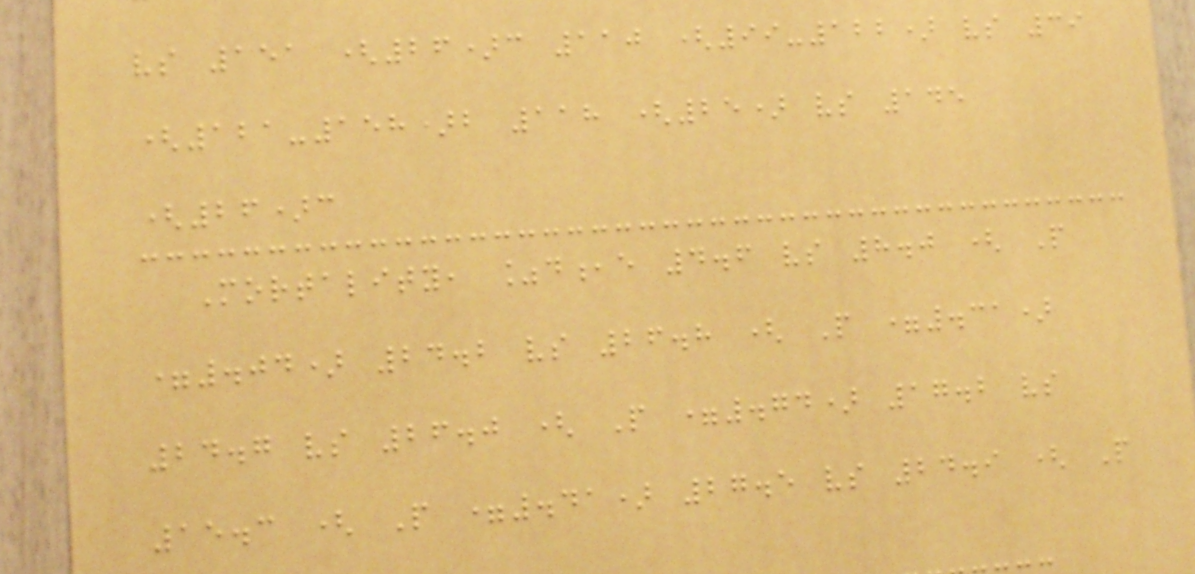vs 151 (26)c 110 (99-122) vs 39
(121-158)b 118 (25) vs 145
(26)c
Mortality, %d,e 4.6 vs 8.0 ( P
=.04) 24.2 vs 26.8 ( P =.31)
24.7 vs 26.0 ( P =.74) 17.2 vs
15.3 ( P =.41) 27.5 vs 24.9 ( P
